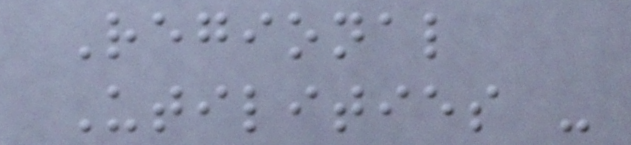Regional
Utilities -
